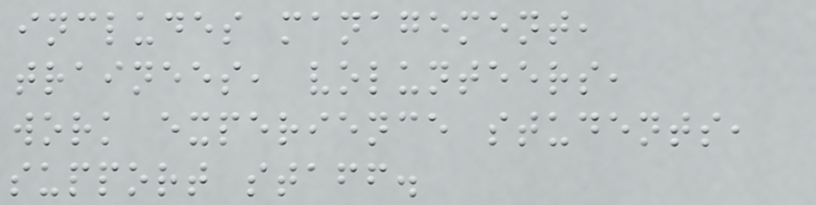includes management,
trainees, volunteers,
work experience students,
support staff.
